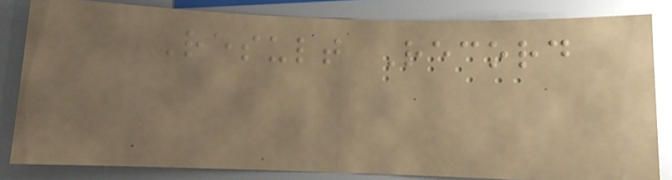Result Record
